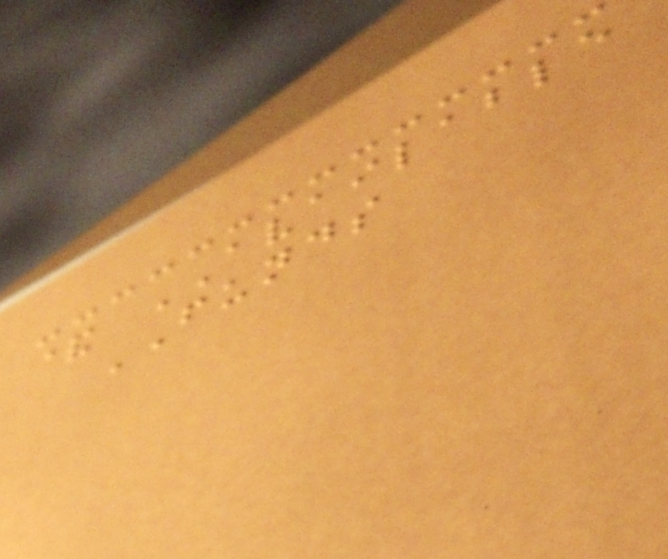& AVAILABLE
FUNDS
